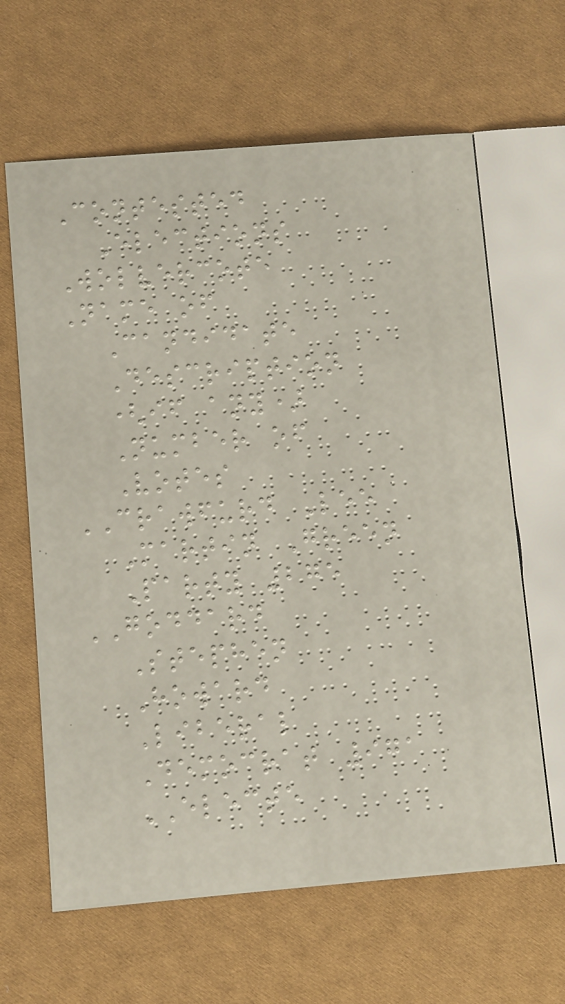Contested
Elections
Wolvercote
Name of
Candidate
Description
(if any)
Number of
Votes
CRAWFURD Lee
Martin Green
Party 275
GODDARD
Stephen
Howard
Liberal
Democrat 971
ELECTE
